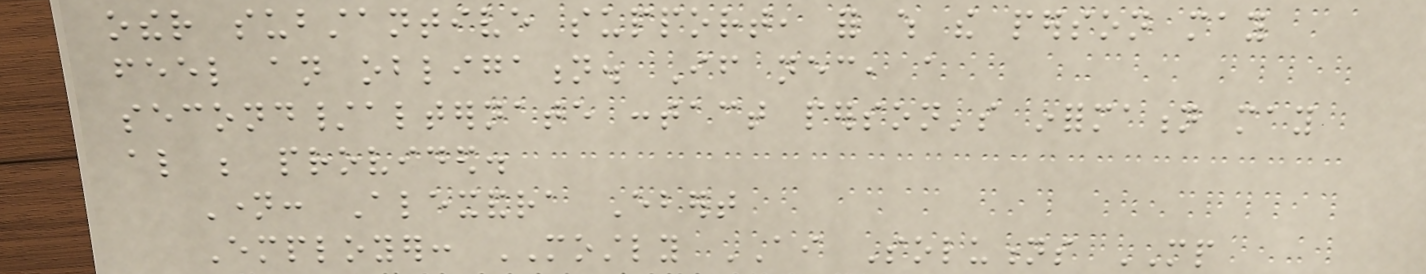other substantive support, for which the person may
feel an obligation. If necessary, a
second/alternate contact person's information may
also be provided.
Name: Alexandra Ebert
Employer: MOSTLY AI Solutions MP
